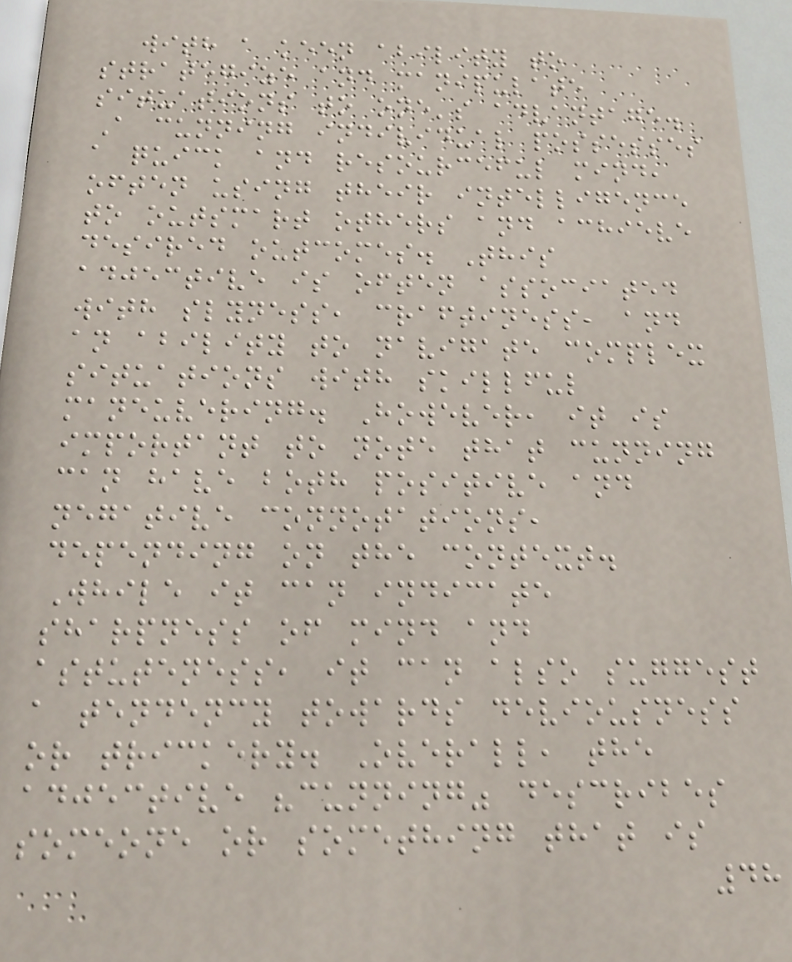with a keen ability to
strategize and manipulate
situations to one's advantage.
A cunning individual possesses
a quick and resourceful mind,
often using their intelligence
to outsmart others and achieve
desired outcomes. This
adjective is often associated
with slyness, craftiness, and
an ability to navigate complex
situations with skillful
maneuvering. However, it is
important to note that cunning
can have both positive and
negative connotations,
depending on the context.
While it can indicate
sharpness of mind and
astuteness, it can also suggest
a tendency towards deviousness
or trickery. Overall, the
adjective "cunning" describes
someone or something that is
48
